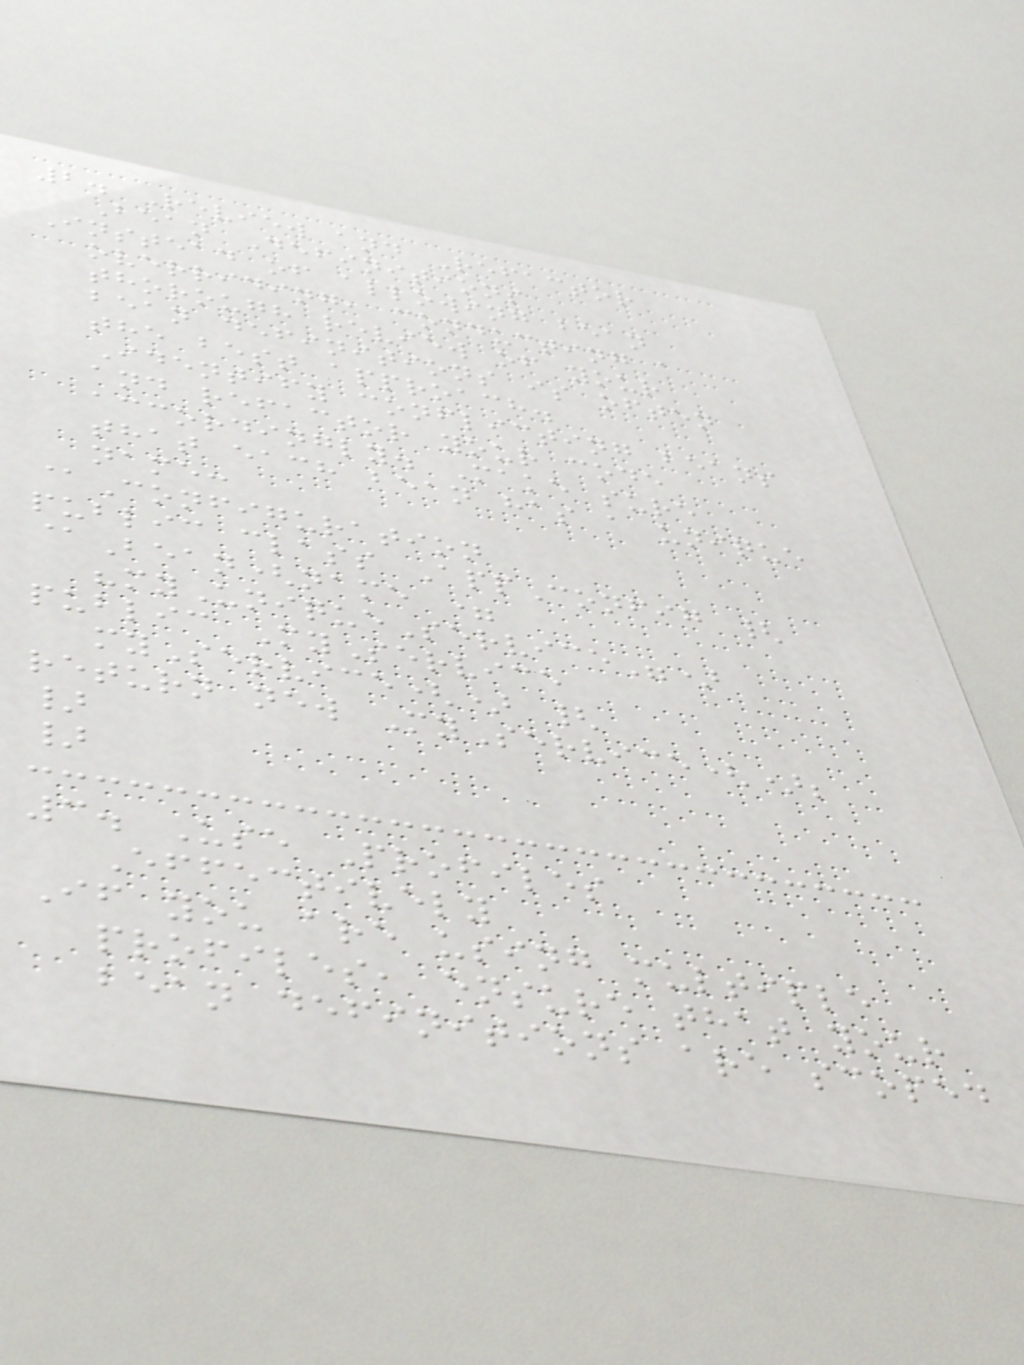2. Review and Refactor
Bean Definitions
Instead of allowing bean
overriding, conducting a
thorough review of your
bean definitions is often
the best approach.
Identify conflicting beans
and refactor your code
accordingly. Make sure
that each bean has a unique
name:
@Configuration
public class AppConfig {
@Bean(name =
"myUniqueService")
public MyService
myService() {
return new MyService();
}
}
3. Use Profiles
Effectively
If you are using multiple
profiles, ensure that your
bean definitions are scoped
